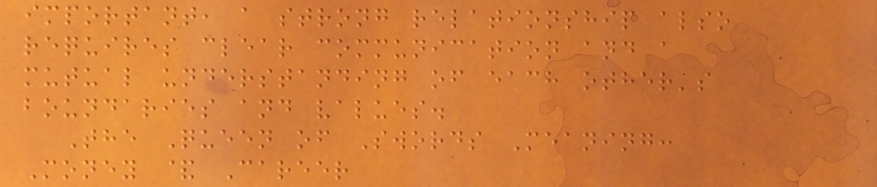important, a strong relationship also
requires clear communication and a
mutual understanding of each other's
boundaries and values.
The Queen of Swords Meaning:
Money & Career
